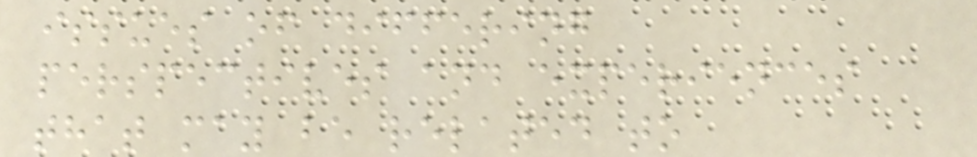issues of differing
perspectives and experiences
that may be related to
